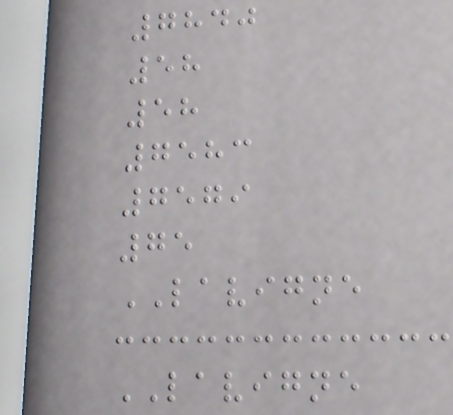7840
58
58
7583
7579
75
LAVIGNE
LAVIGNE
